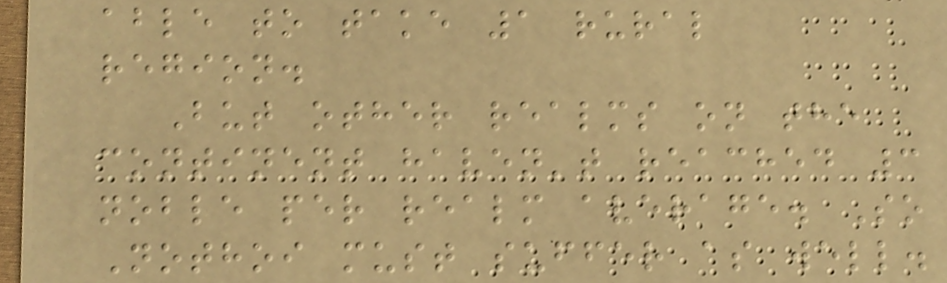able to take 1 rural
region.
But other realms on the
continent haven't reached 3
noble per realm average. So
Nothoi must suffer as well.
